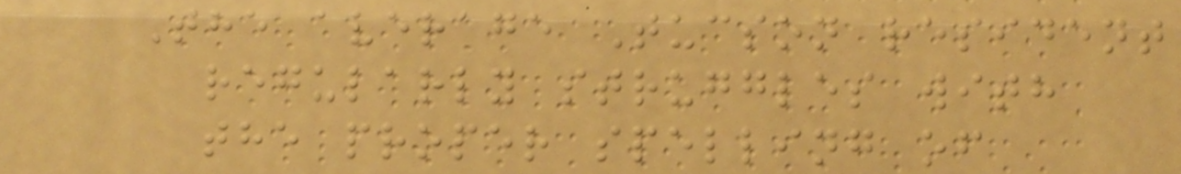The average Tucson resident
regularly struggles with
the proper spelling of
